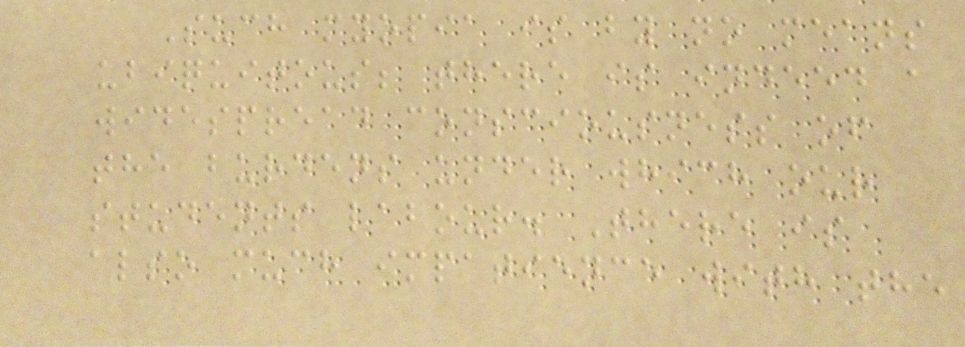Such myopia is by no means
ubiquitous; there is indeed a
widespread consciousness of
the burdens under which our
students labour. There is
also much impatience with the
